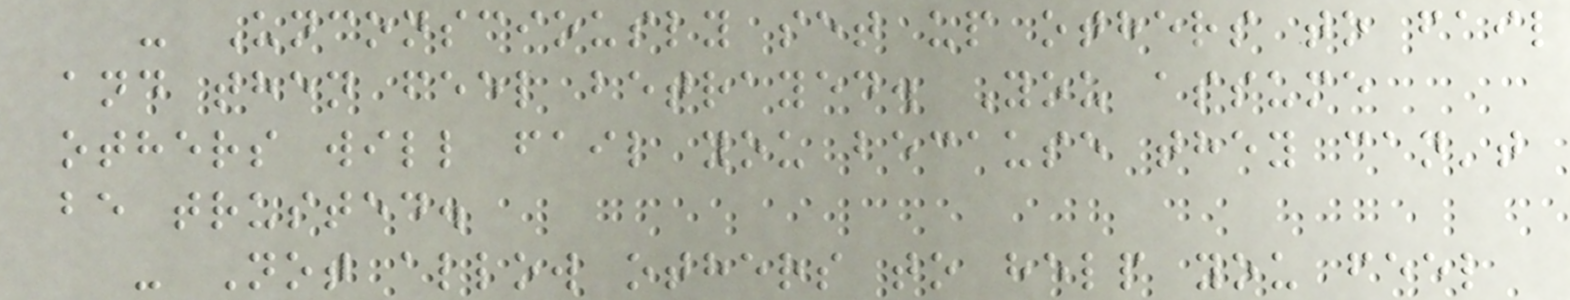- Unconsciously set up others to fail
and then feel betrayed. You assume
others will fail you because they can't
be trusted.
- Not allow others to help you feel
